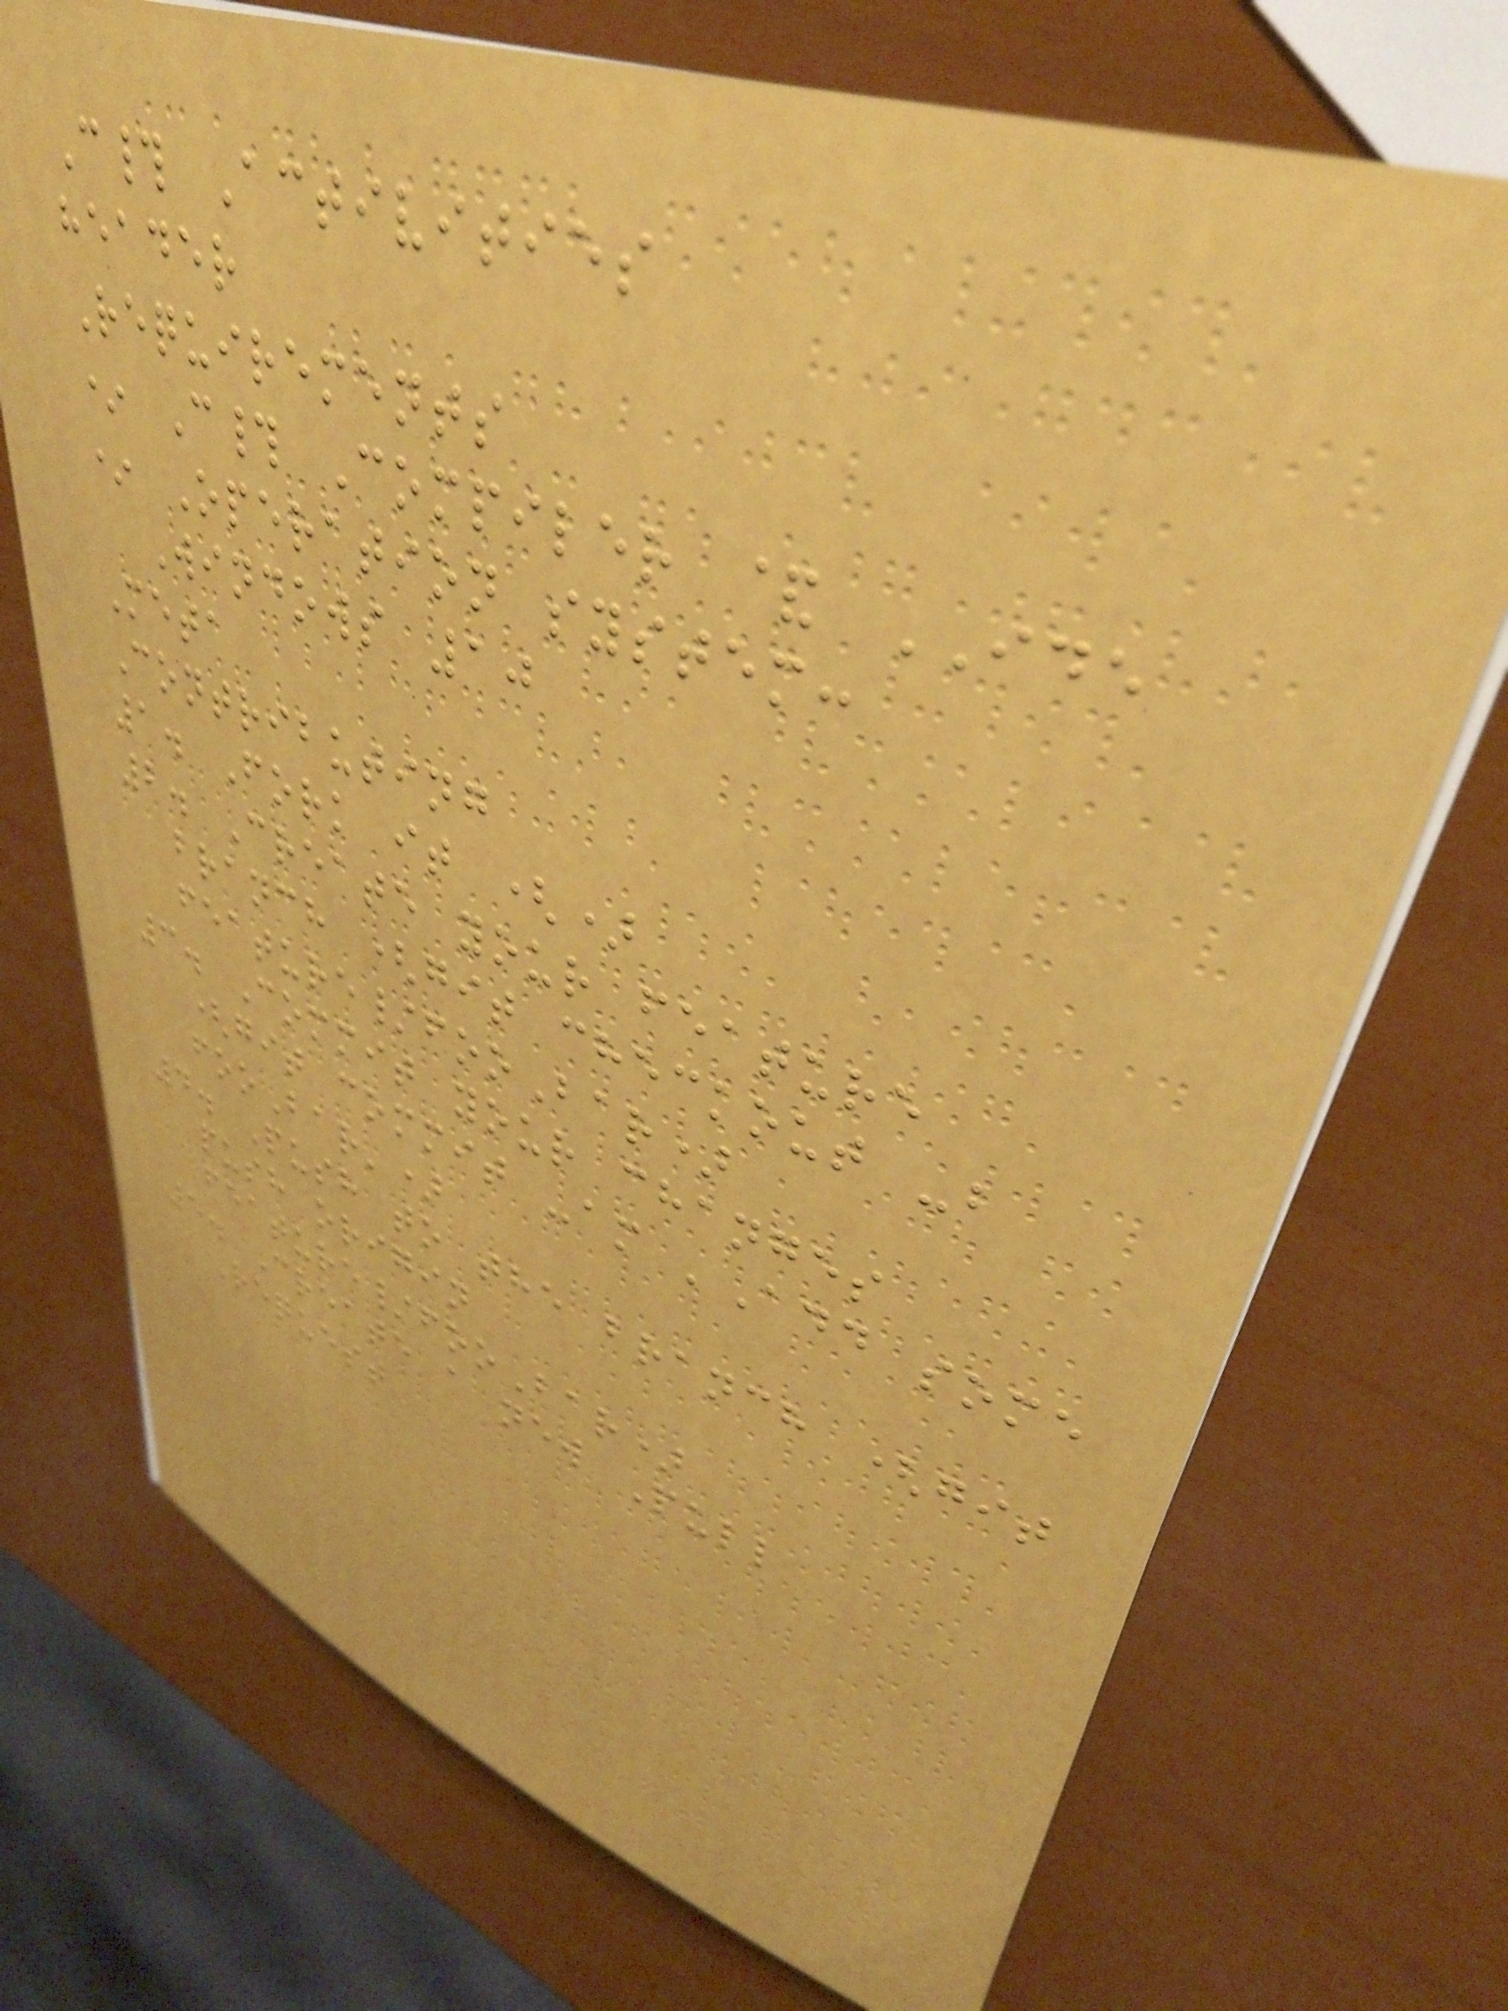C# Activities
header
Requirements
* C# Compiler & IDE
* Operation system:
Windows 10
Meta
Contributing
1. Fork it ()
2. Create your feature
branch (git checkout -b
feature/fooBar)
3. Commit your changes
(git commit -am 'Add some
fooBar')
4. Push to the branch (git
push origin
feature/fooBar)
5. Create a new Pull
Request
